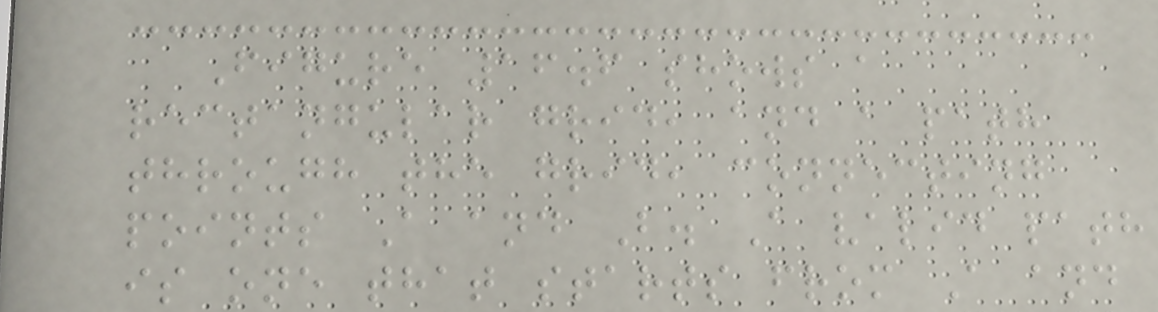Figure 16.6 shows a
rectangular grid, and a path
through the grid, connecting
points A and B. A valid path
is one that starts from A and
